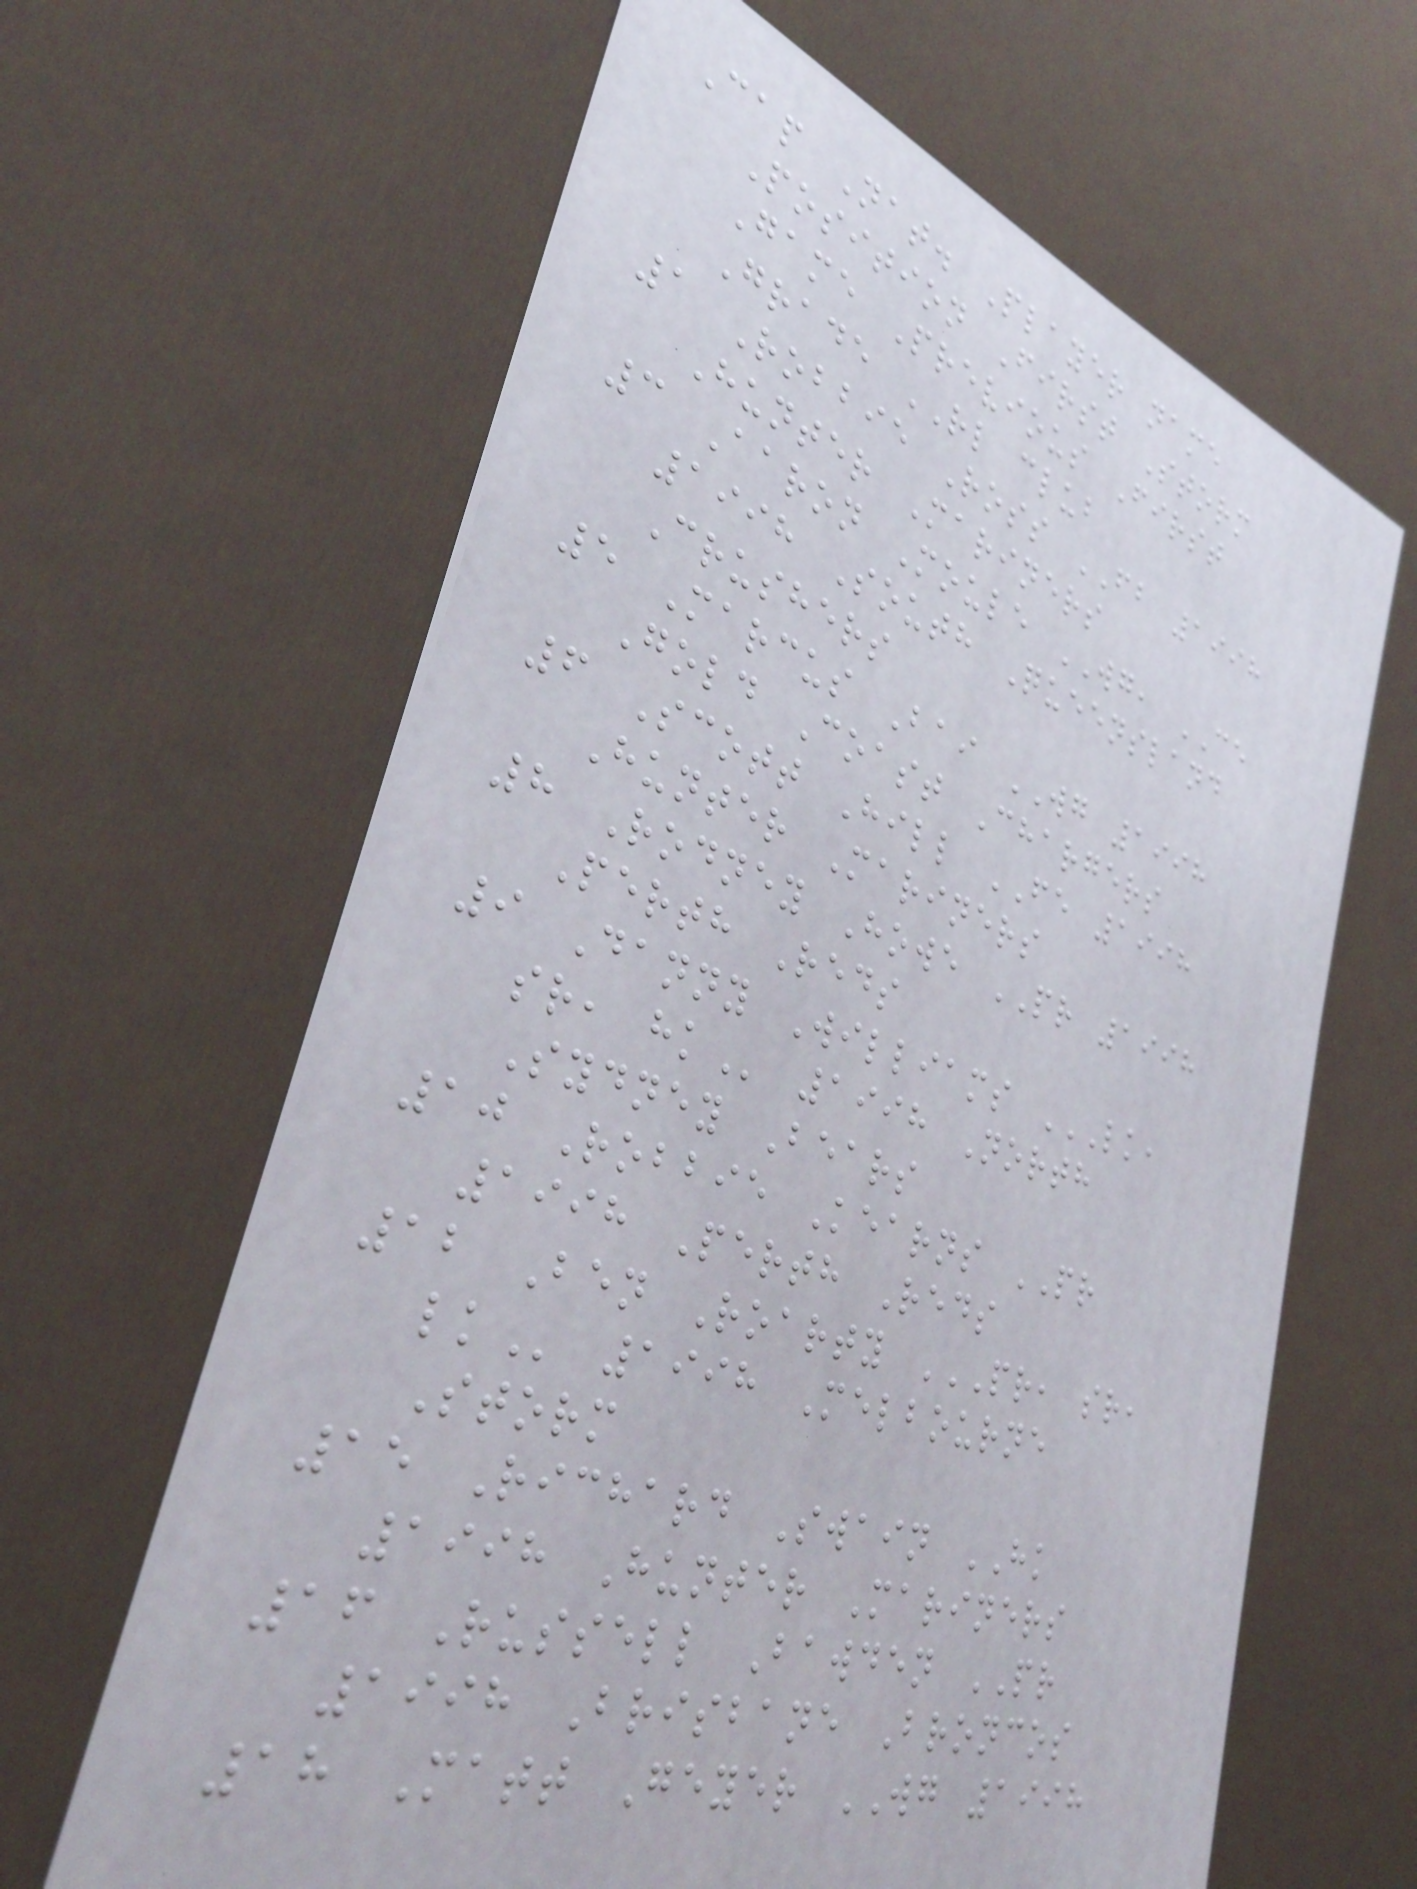Cap Nat. Player name
Position First Storm
Game Previous First
Grade RL club
1 Robbie Ross FB 1998
Hunter Mariners
3 Aaron Moule WG, CE
1998 South Queensland
Crushers
5 Marcus Bai WG 1998
Gold Coast Chargers
6 Scott Hill FE 1998
Hunter Mariners
8 Rodney Howe PR 1998
Perth Reds
9 Danny Williams LK,
SR, HK 1998 North
Sydney Bears
10 Robbie Kearns PR
1998 Perth Reds
12 Ben Roarty PR, SR,
LK 1998 Melbourne
Storm
15 Richard Swain HK
1998 Hunter Mariners
16 Russell Bawden PR
1998 Brisbane Broncos
18 Matt Geyer WG 1998
